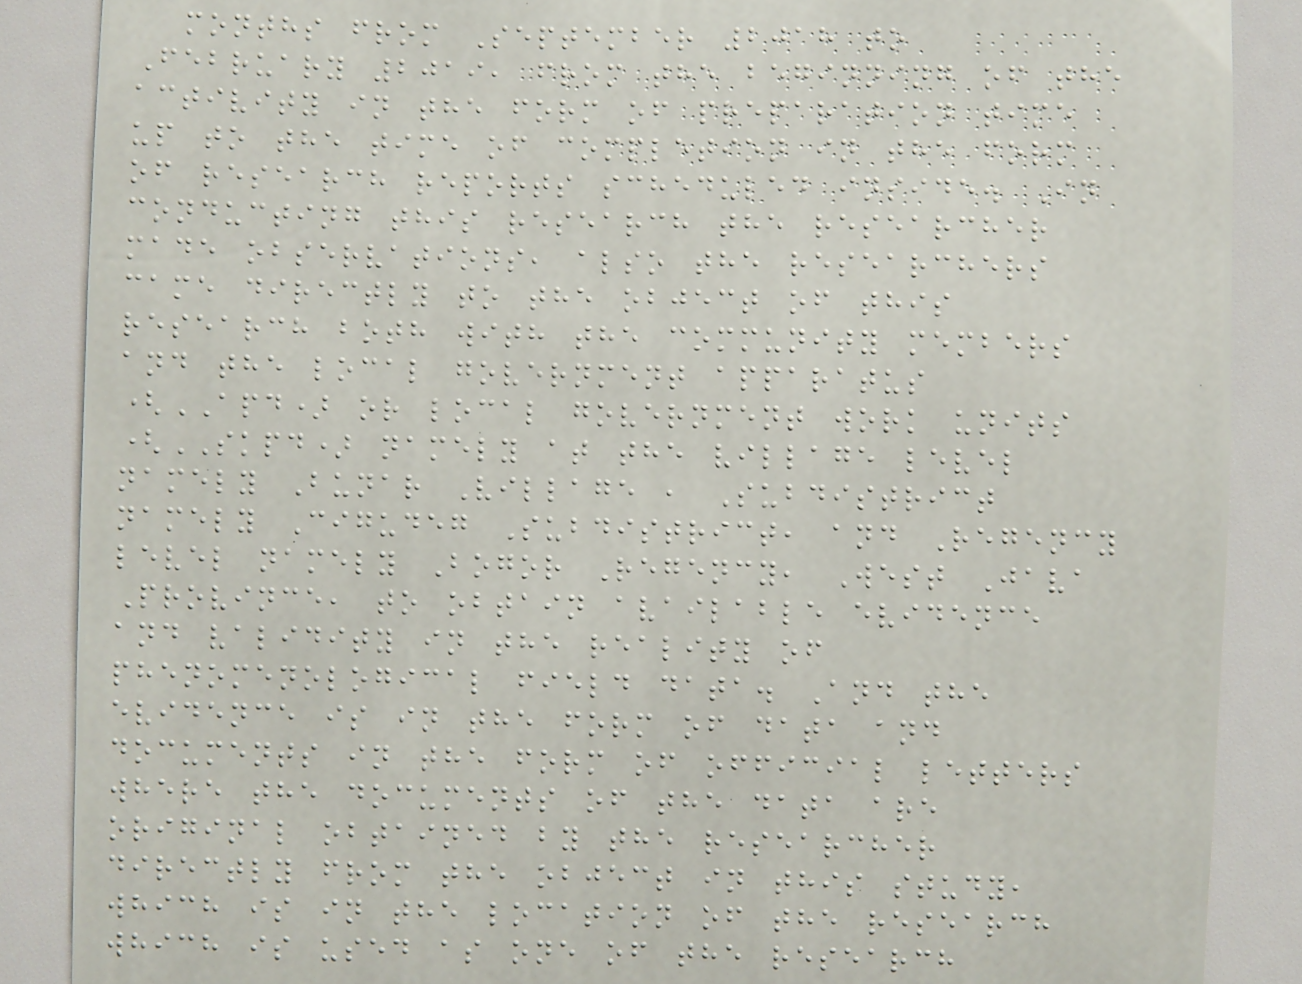months from September 2018 to
February 2019, from the beginning of the
activity in the form of preparation time
up to the time of completion in the form
of research reports scheduled inside. In
conducting this research the researcher
made observations, also the researchers
came directly to the object of this
research both with the community members
and the local government apparatus
(APD) or local government work units
(SKPD) namely at the village level
namely Bunar Village , Subdistrict
namely Cigudeg Subdistrict, and Regency
level namely Bogor Regency, West Java
Province, to obtain available evidence
and validity in the reality of
phenomenological field data. And the
evidence is in the form of data and
documents in the form of official letters
where the documents of the data are
original obtained by the researcher
directly from the object in this study,
which is in the location of the research
which is used as one of the research
